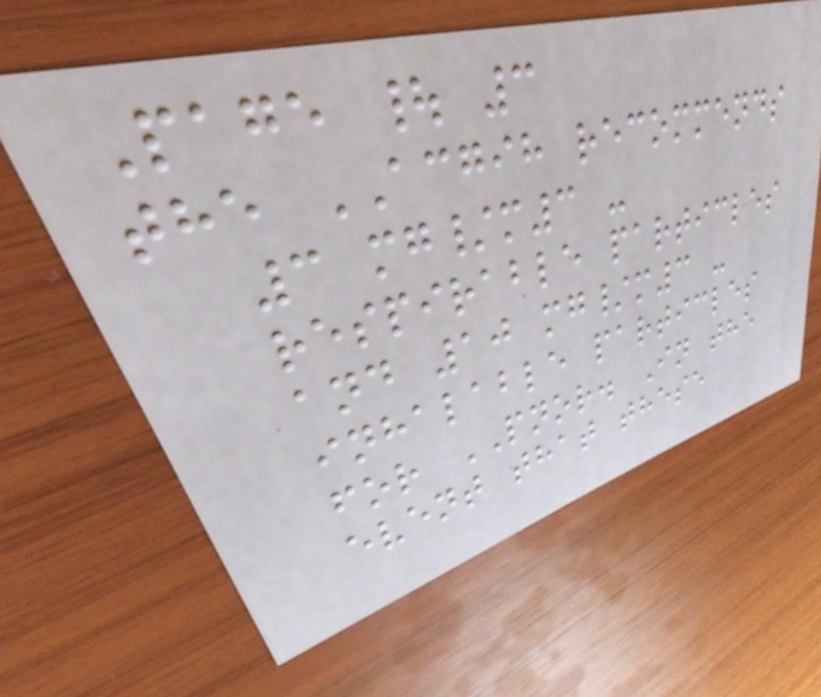Page | 3
the ACGIH recommends
3 mg/m3 -
respirable particles
and 10 mg/m3 -
inhalable particles
for PNOR. In the
event that these
